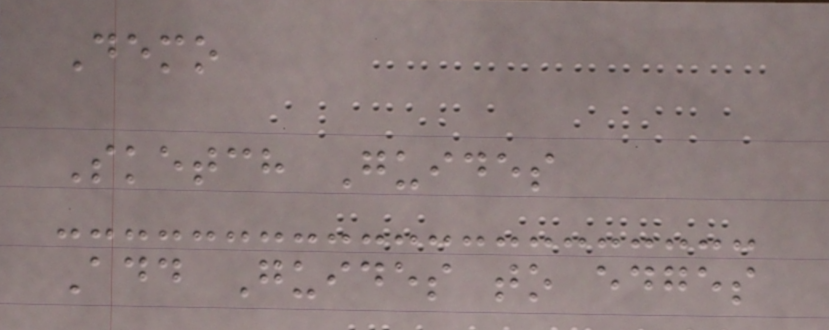Demo
Sketch Guides
Add Guides to edges
